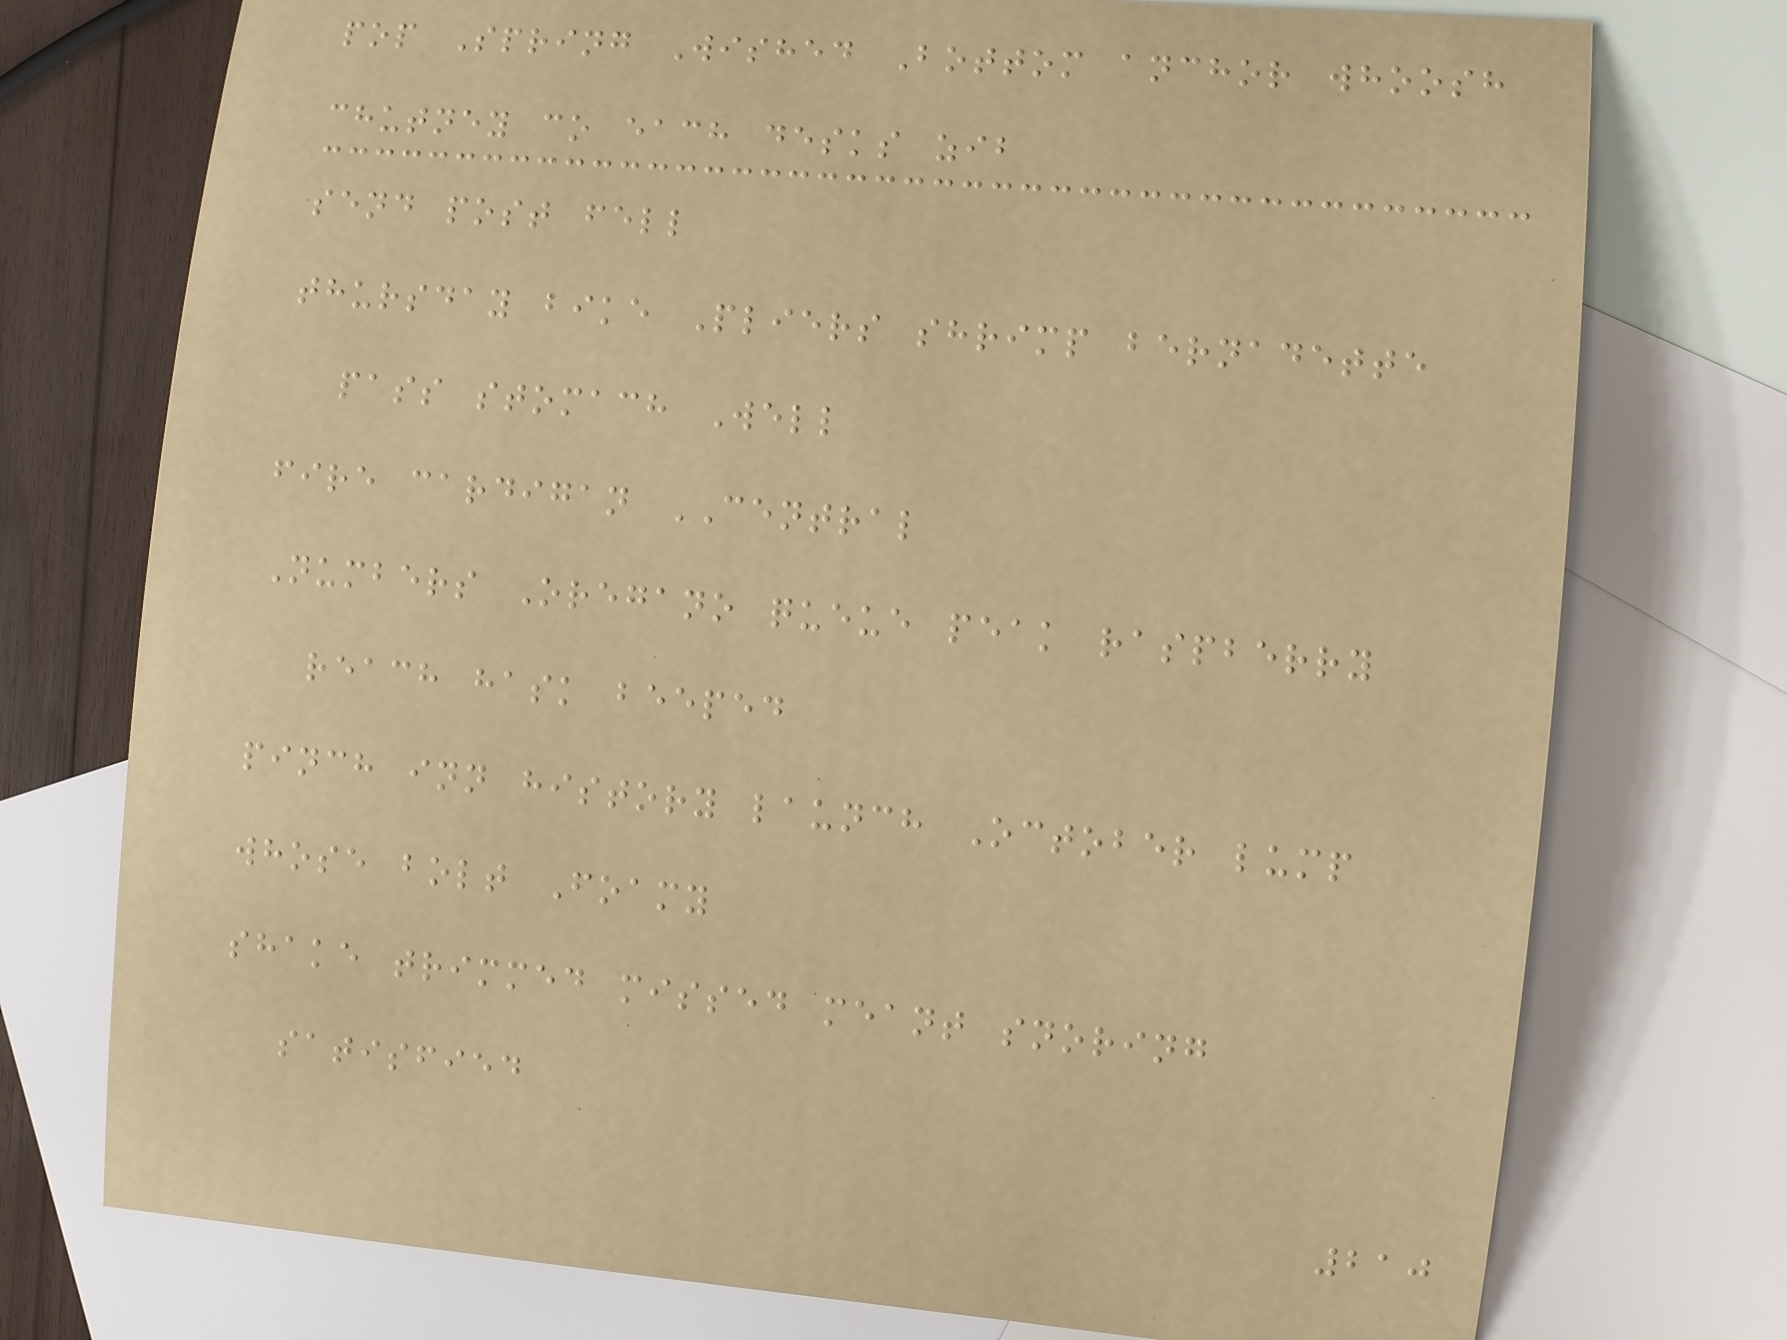pop Spring Wished Bottom anchor whoosh
chutney co each desks zib
send post fell
thursday bike Pliers shrimp bernadette
pass stomach Well
fire cardigan CENTRAL
Numbers Oregano queue peak raspberry
reach hask beeped
pinch inn history launch October lump
whose bolt Foamy
shake trimmed missed meant snoring
satisfied
210
